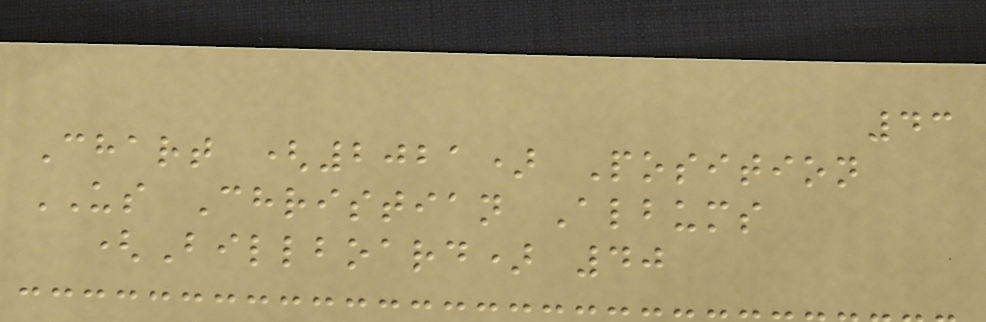43
Chart (2021) Position
US Christian Albums
(Billboard) 40
